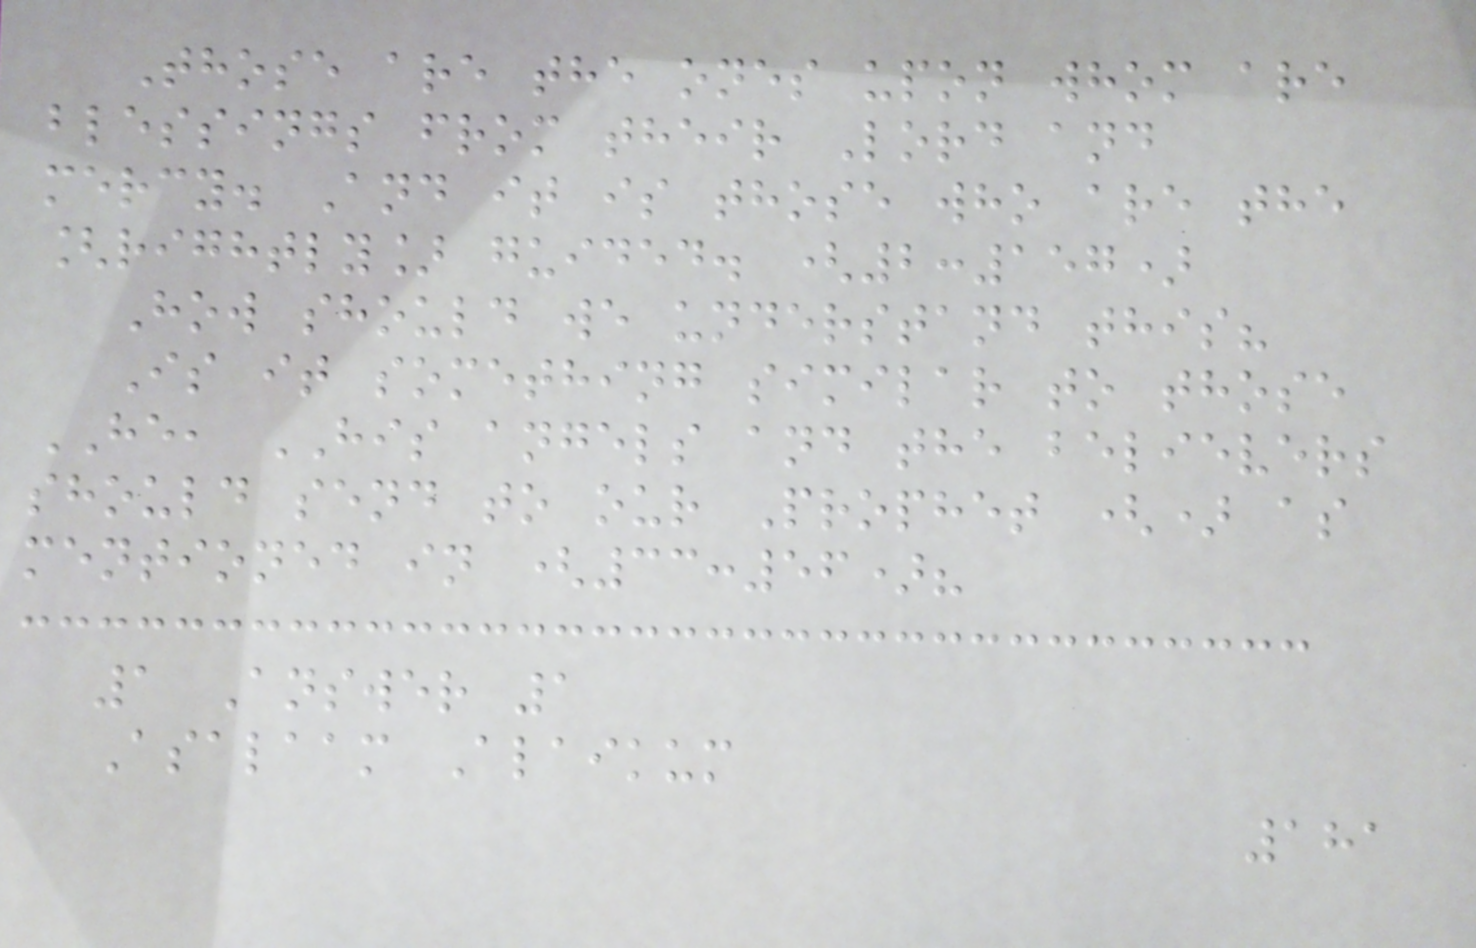Those are the ones upon whom are
blessings from their Lord and
mercy. And it is those who are the
[rightly] guided. (2:157)
How should we understand this?
Is it something similar to those
HE, HIS angels and the believers
should send to our Prophet () as
mentioned in (33:56)?
1 Answer 1
Asalaam Alaikum
181
